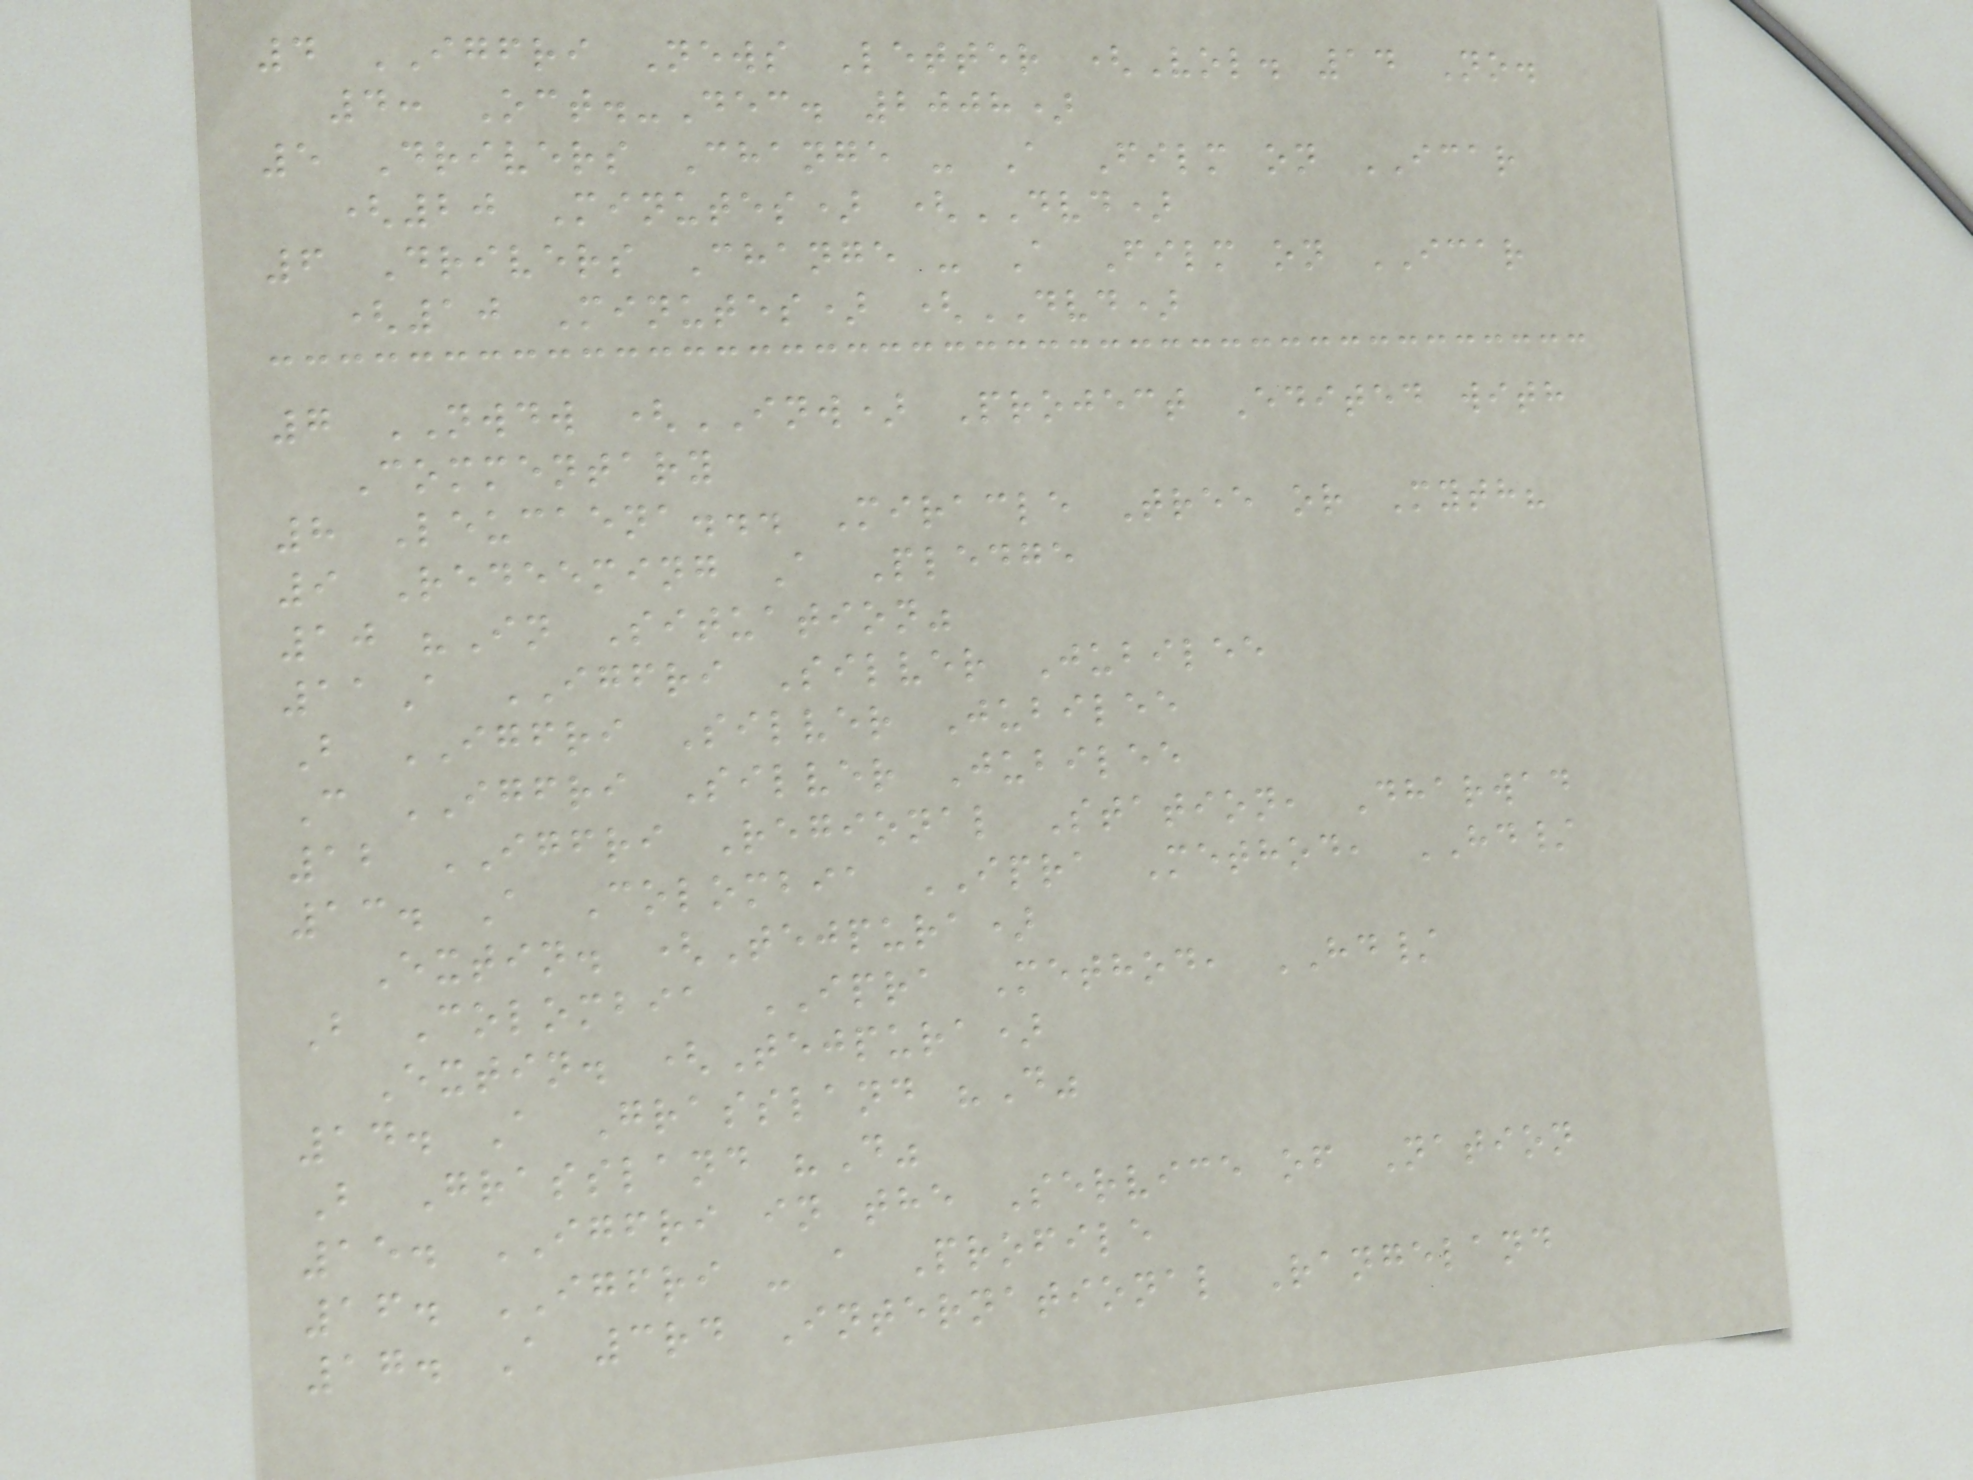4 IGFRI News Letter (Vol. 14 No.
4: Oct.-Dec. 2008)
5 Drivers Change - A Film on ICAR
(20 Minutes) (DVD)
6 Drivers Change - A Film on ICAR
(10 Minutes) (DVD)
7 NWDW (INW) Project Edited with
Commentary
8 Leucaena... Miracle Tree or Myth?
9 Redeeming A Pledge
10 "In Situation"
11A IGFRI Silver Jubilee
B IGFRI Silver Jubilee
C IGFRI Silver Jubilee
12 IGFRI Regional Station, Dharwad
13. A Colombia IPRA Method, HD/
Extin. (Tejpura)
B Colombia IPRA Method, HD/
Extin. (Tejpura)
14. A Grassland "D"
B Grassland "D"
15. IGFRI in the Service of Nation
16. IGFRI - a Profile
17. A 3rd International Rangeland
